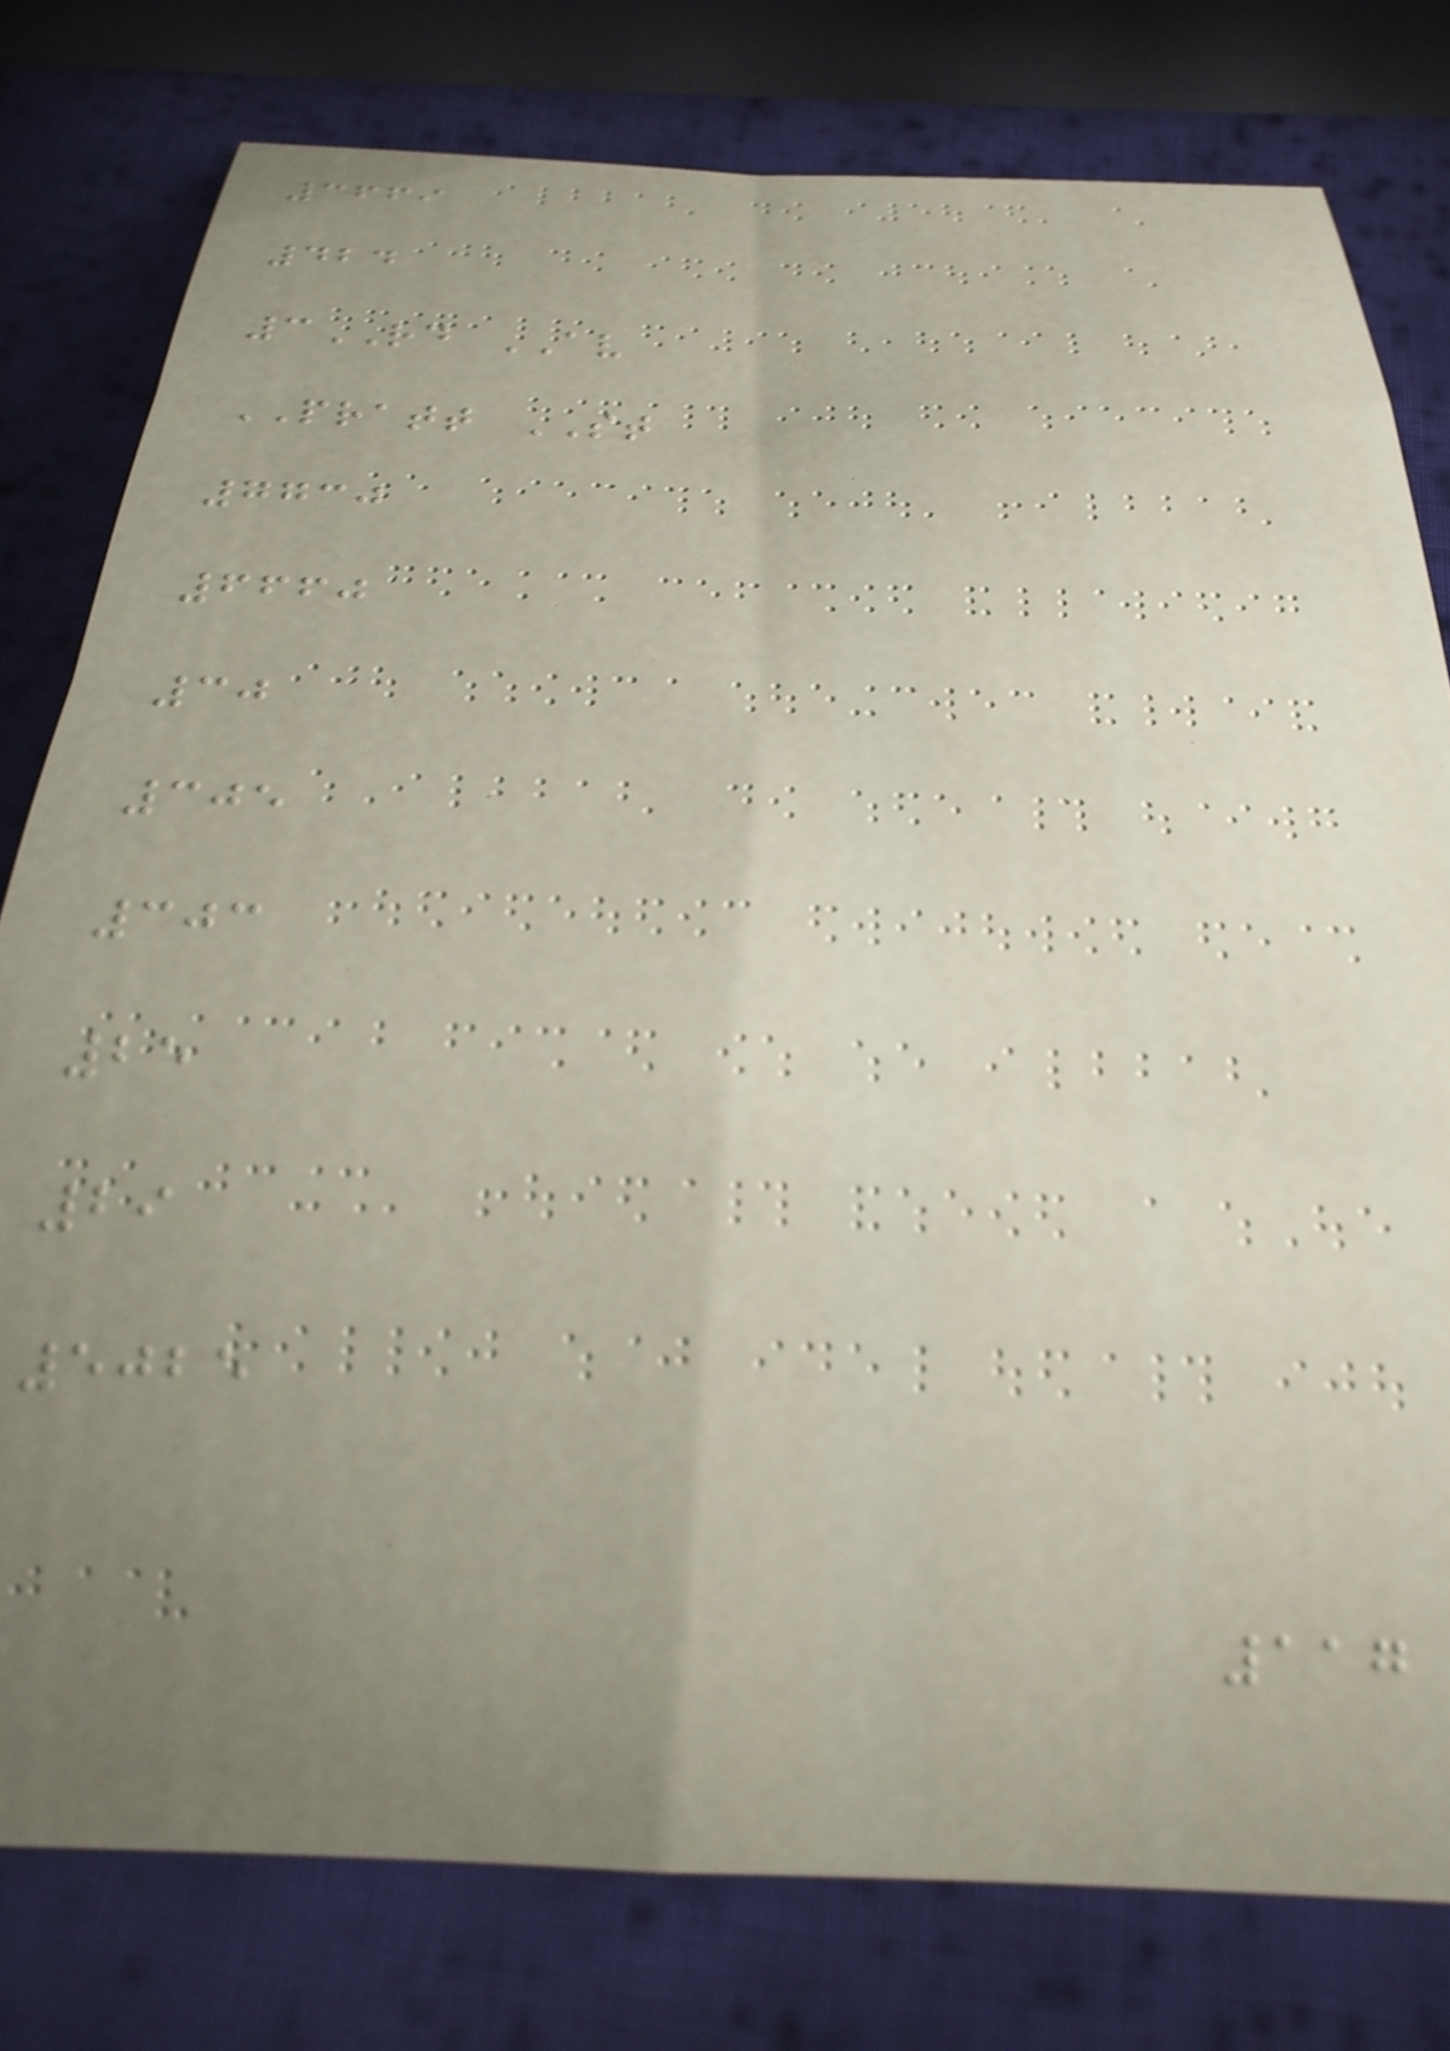3669
424
3RD AV
PRATT ST
7730
6660
30
305
303
25
29
5025
117
